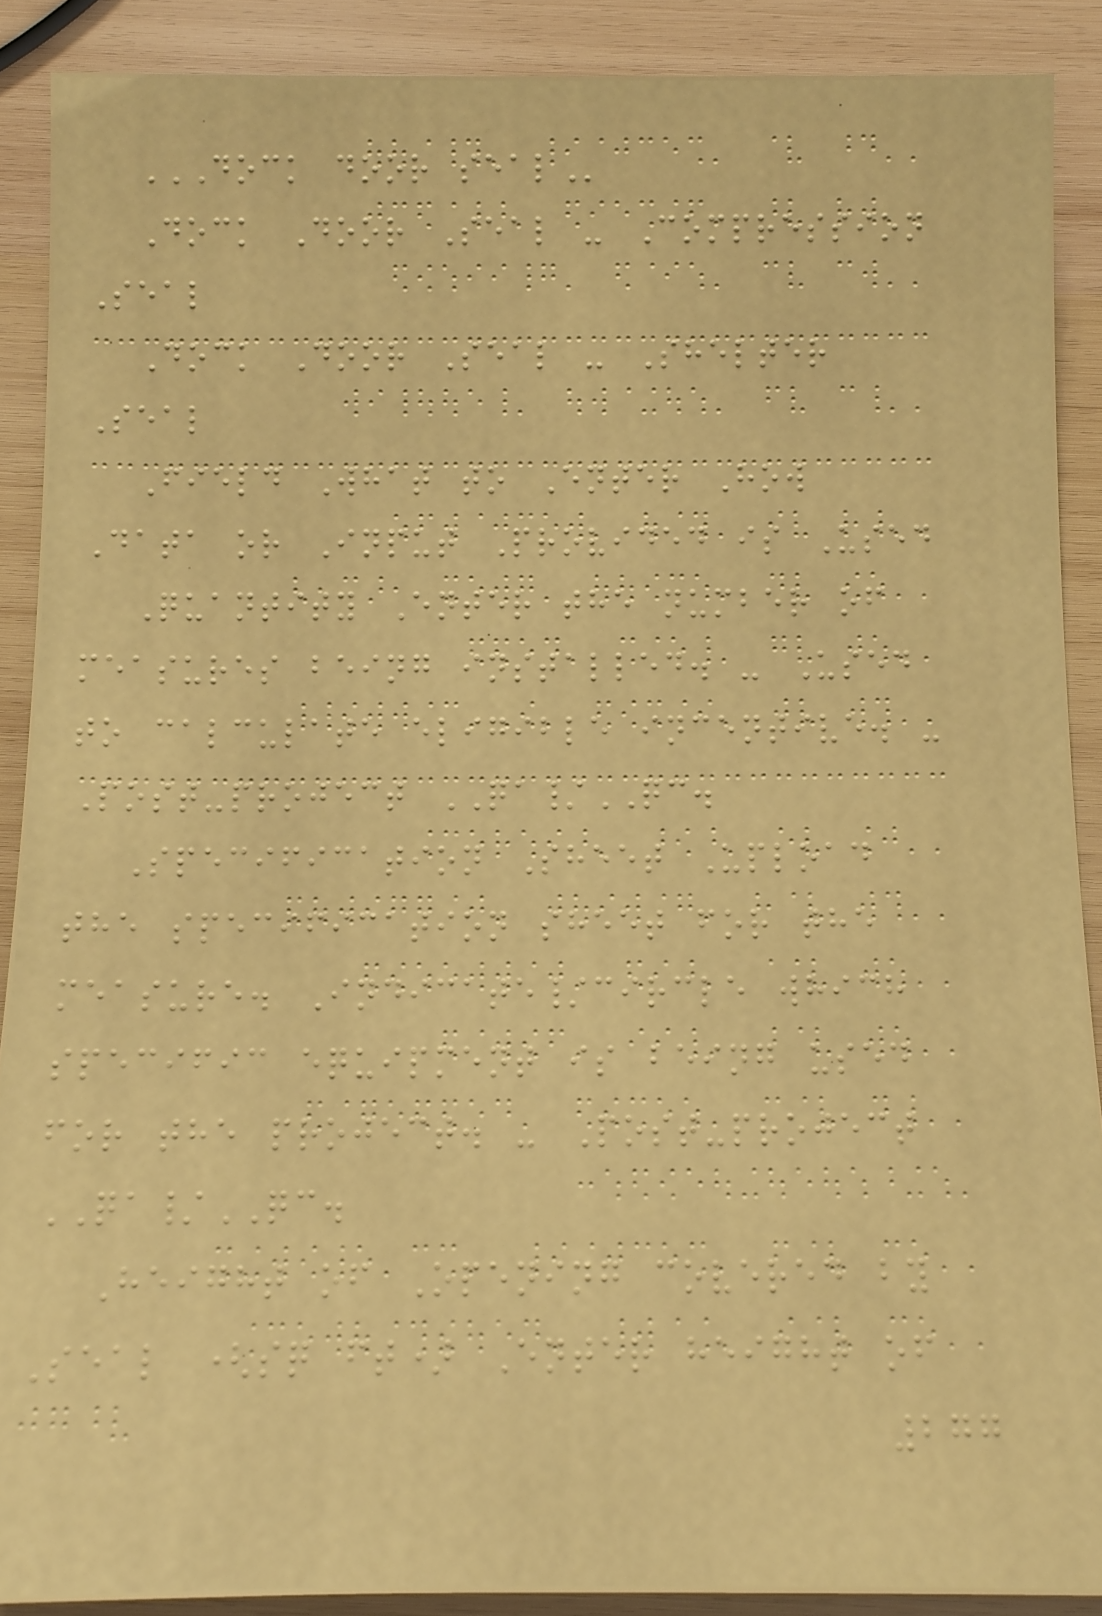DOCK DOOR SEAL
Dock Door Seal - Compression
Seal
Dock Door Seal - Shelter
Seal
Field What to Enter How
Data or Input Provided is Used
Quantity Enter the number of
measures being installed. - Used
to calculate eligible incentive. -
Post-project QA/QC.
Specification Sheet Upload
the specification sheet for the
measure. Indicate/circle which
specific equipment is being used
for the project. - Post-project
QA/QC.
Height of Opening covered by
Seal (sq ft) Enter height of
277
